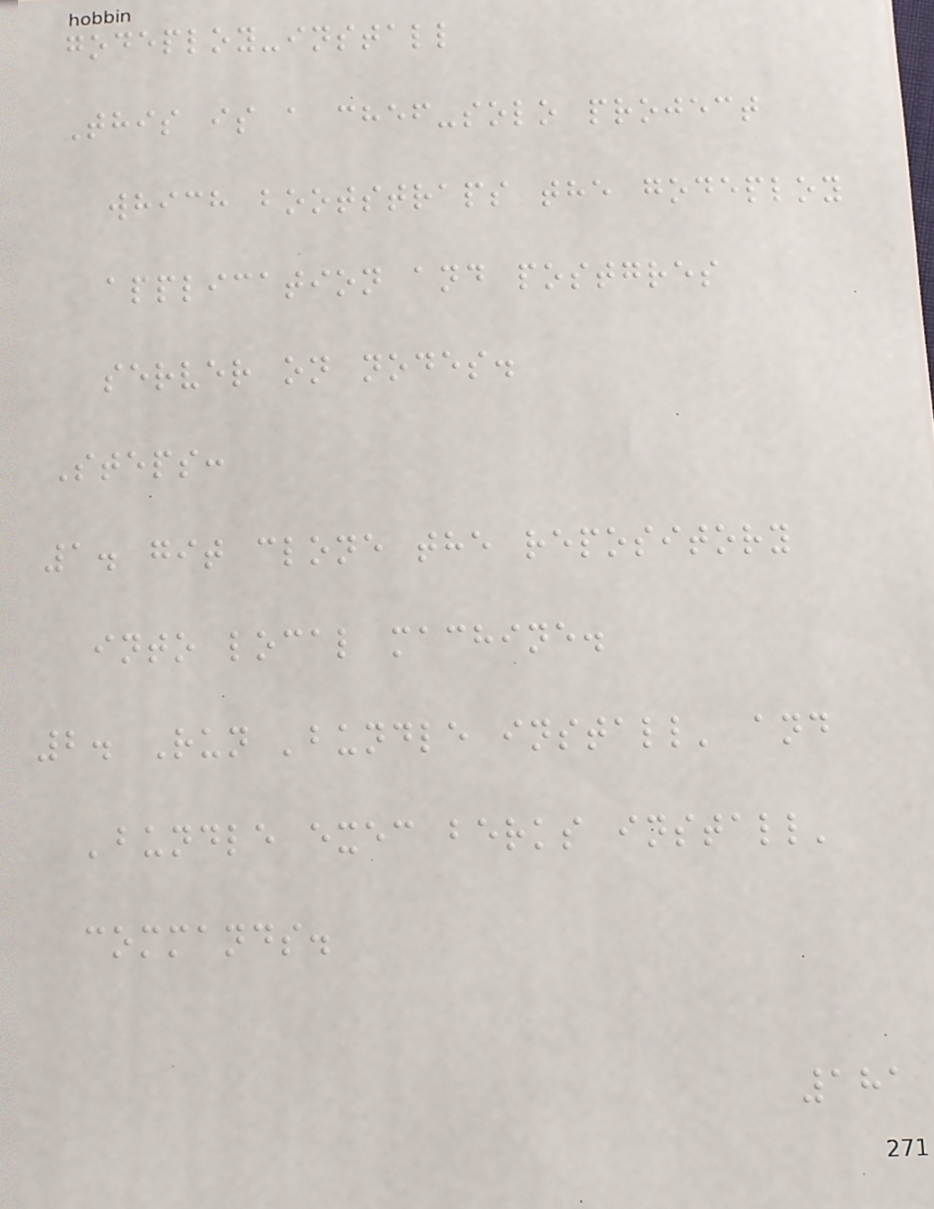godeploy-install
This is a chef-solo project
which bootstraps the godeploy
application and postgres
server on nodes.
Steps:
1. git clone the repository
into local machine.
2. Run 'bundle install' and
'bundle exec berks install'
commands.
181
